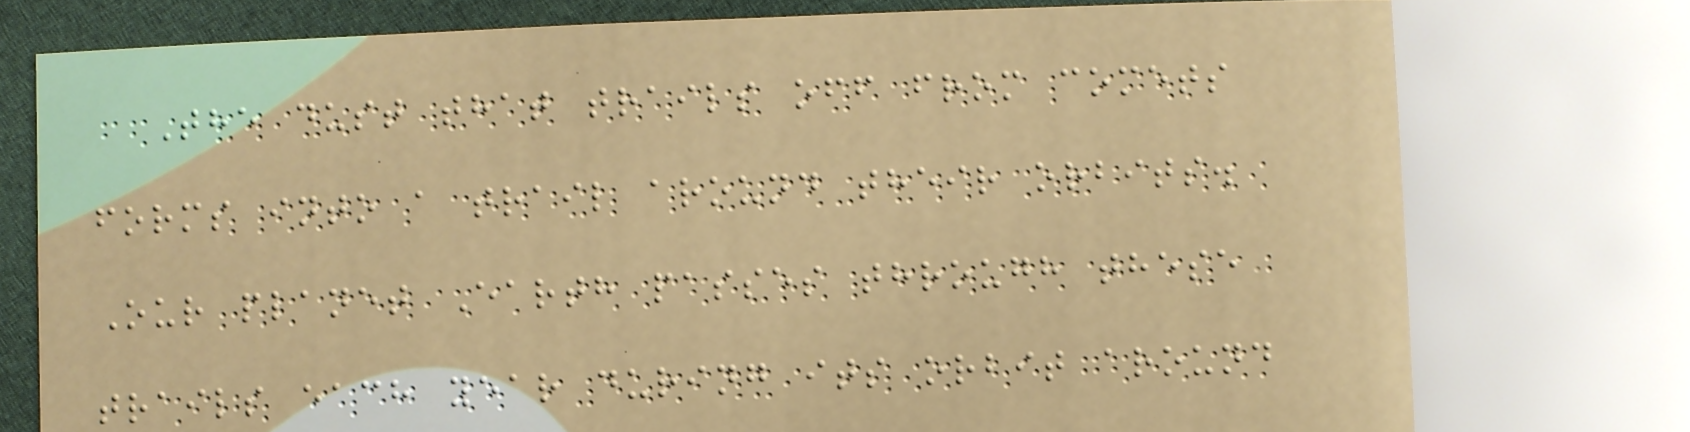The dust that trails off from comets
forms into a trail around their orbits.
Our planet Earth passes through these
trails each year during its orbit around
